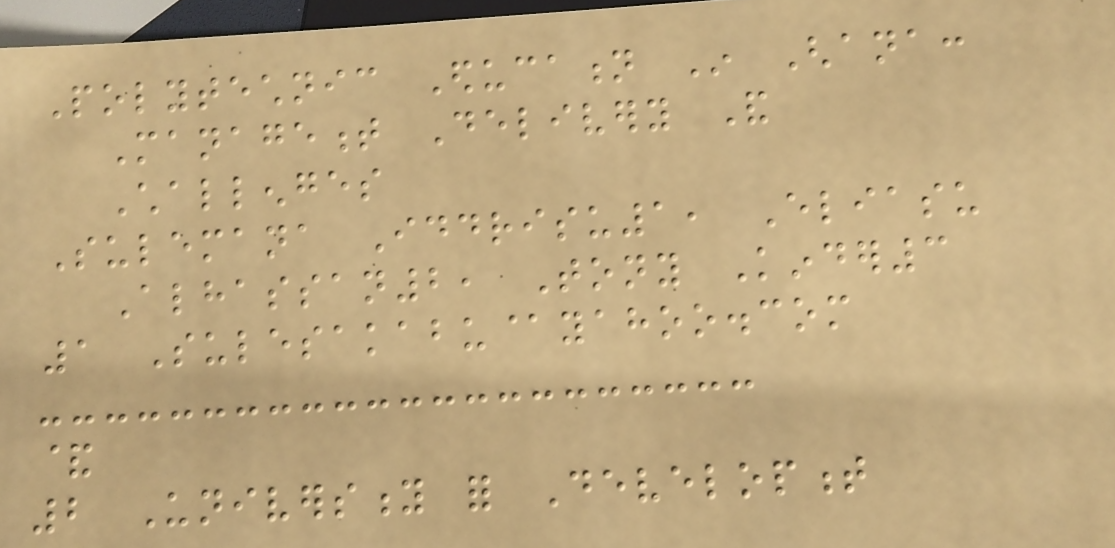Polytechnic Education In Ghana:
Management Delivery And
Challenges
Sulemana Iddrisu1, Eliasu
Alhassan2, Tony Kinder3
1 Sulesakabu@yahoo.com
&
2 University for Development
